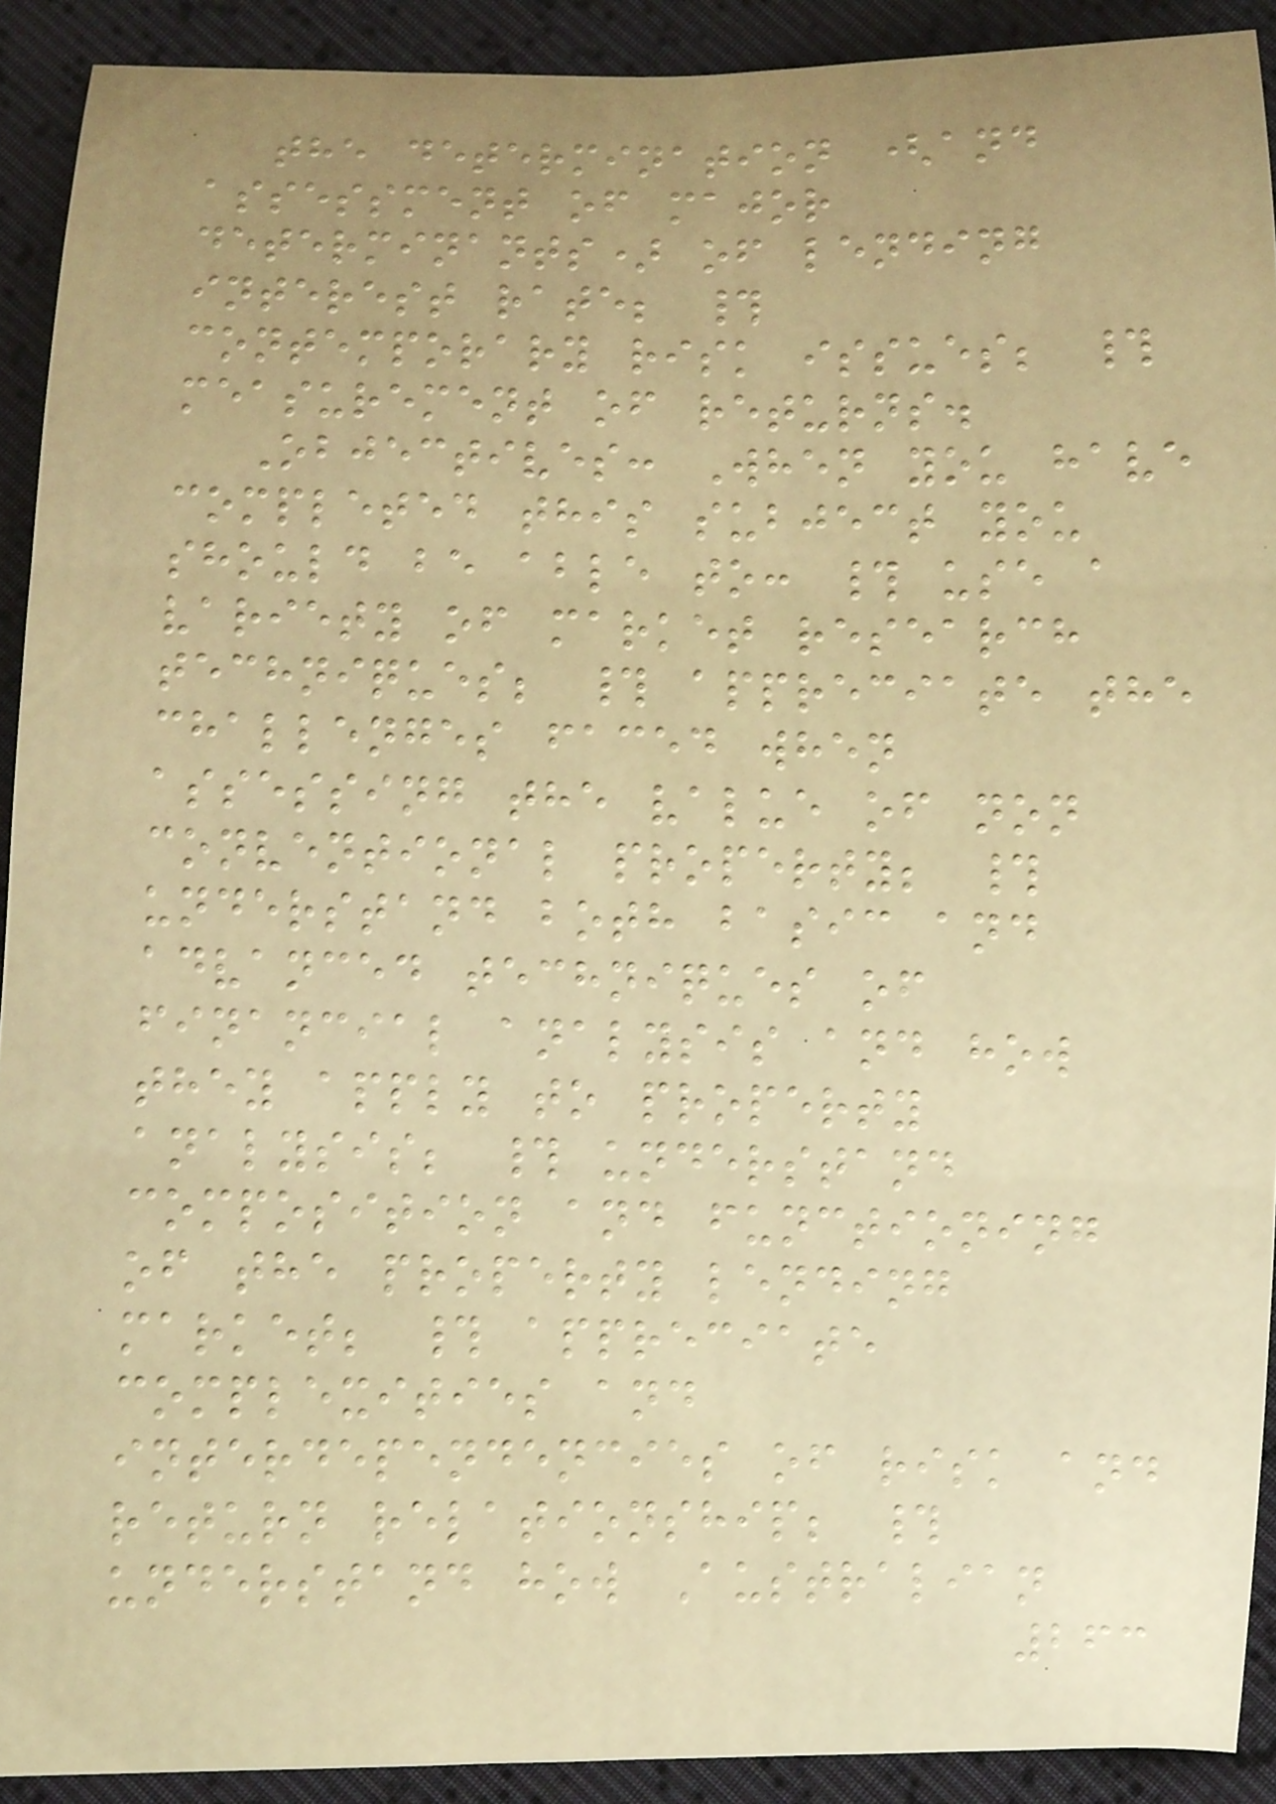the determination (and
assessment of major
determinants) of lending
interest rate; #
contemporary risk issues; #
measurement of returns.
Objectives: When you have
completed this subject you
should be able to: # use a
variety of market research
techniques; # appreciate the
challenges faced when
assessing the value of non
conventional property; #
understand both basic and
advanced techniques of
financial analysis and how
they apply to property
analysis; # understand
composition and functioning
of the property lending
market; # appreciate
complexities and
interdependencies of risk and
return relationship; #
understand how Australian
263
